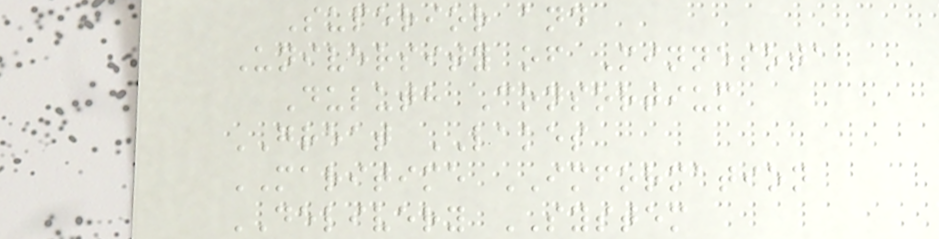Superior and
University of Minnesota
Duluth Consortium
GREAT LAKES
MARITIME IMFORMATION
DELIVERY SYSTEM
